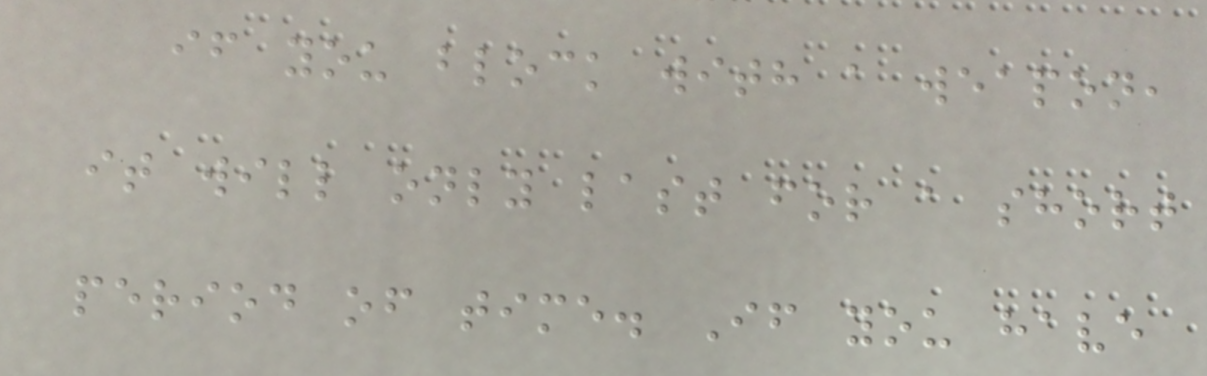if you block with a weapon,
it will only last for a short
period of time. If you have
